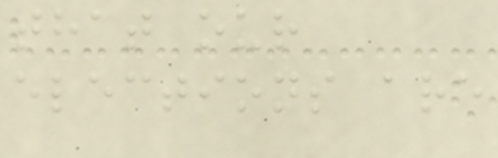that our
elections are
